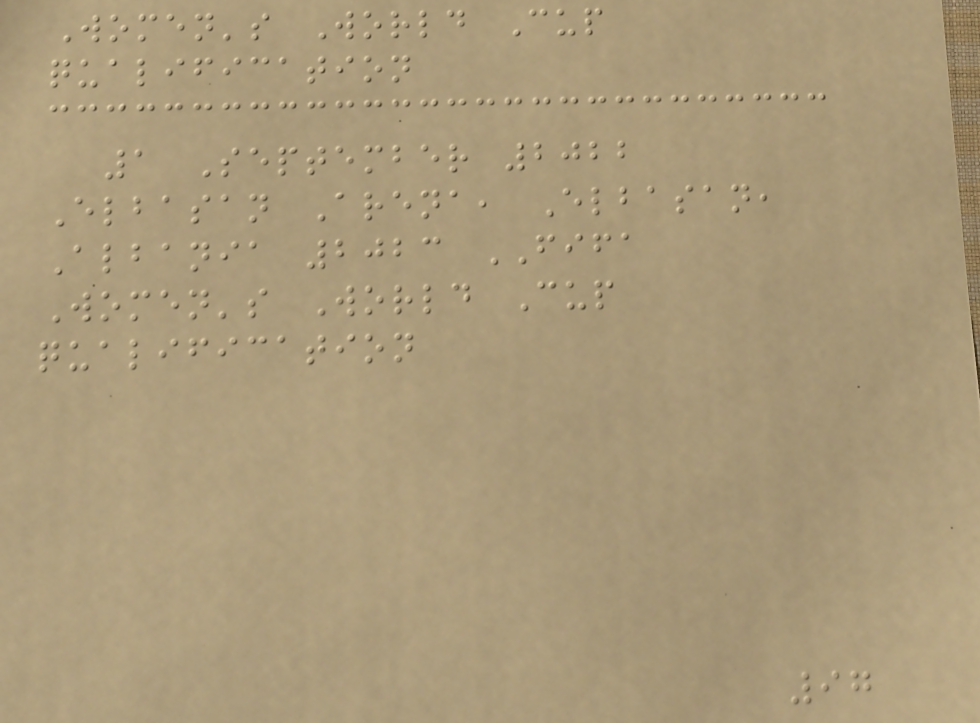Women's World Cup
qualification
1 September 2022
Elbasan Arena, Elbasan,
Albania 2023 FIFA
Women's World Cup
qualification
97
